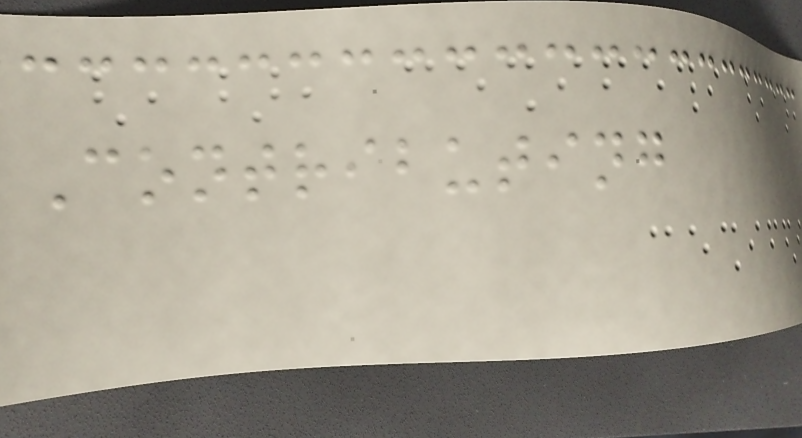Contributing
